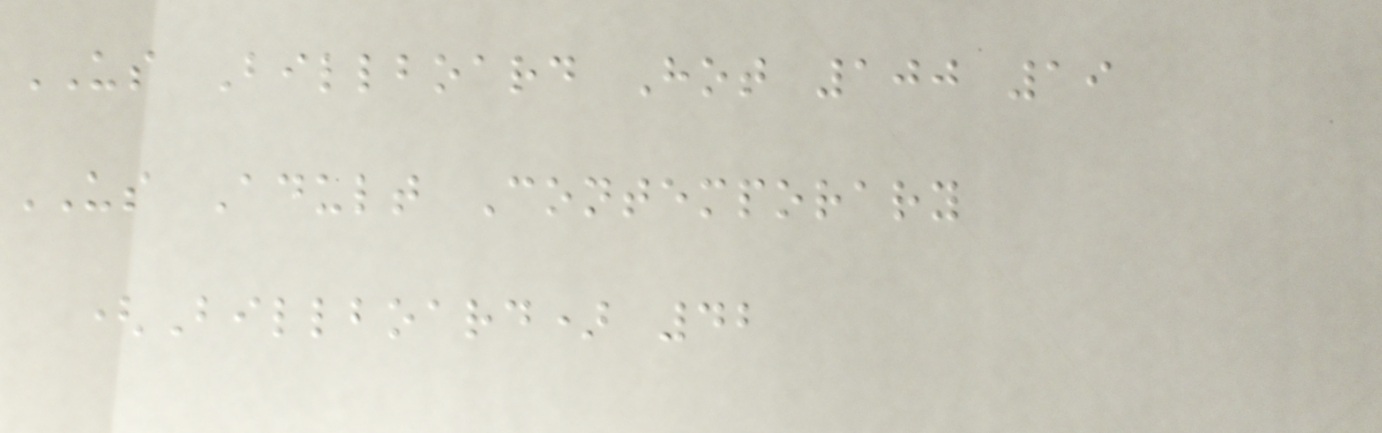US Billboard Hot 100 19
US Adult Contemporary
(Billboard) 42
